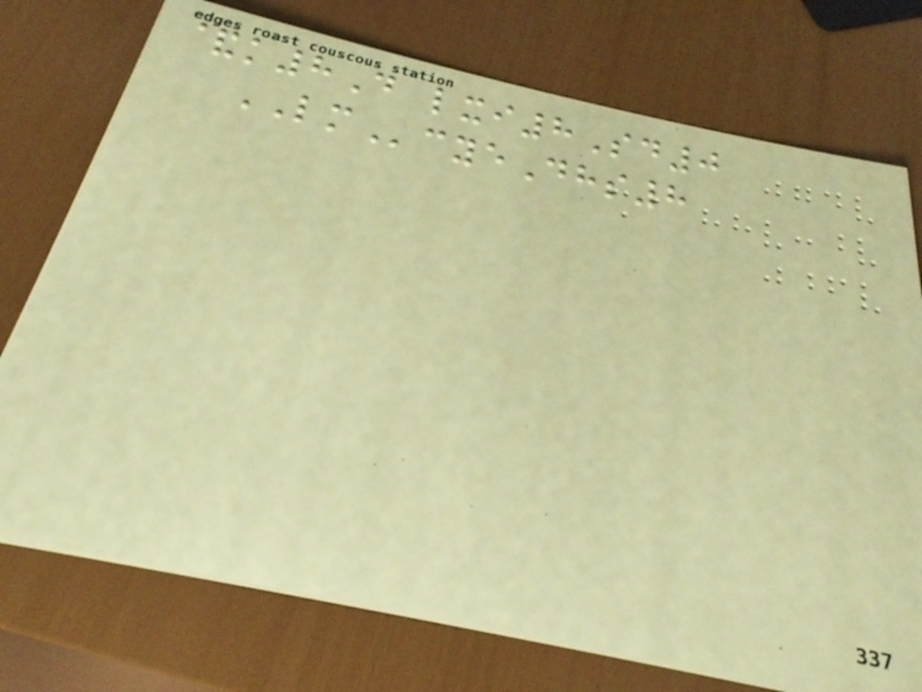&k8D lxi8Sd0
LMcyeDhs8
